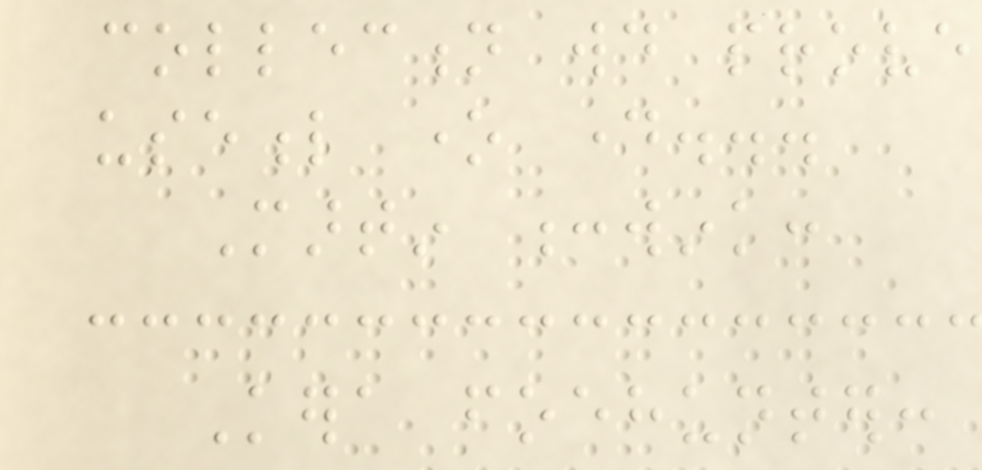collection would prove
useful one day...
Martin :wink:
Kera foehunter:
